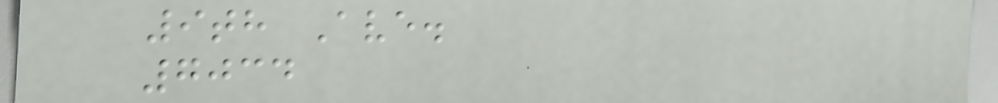9th Ave.
7034
